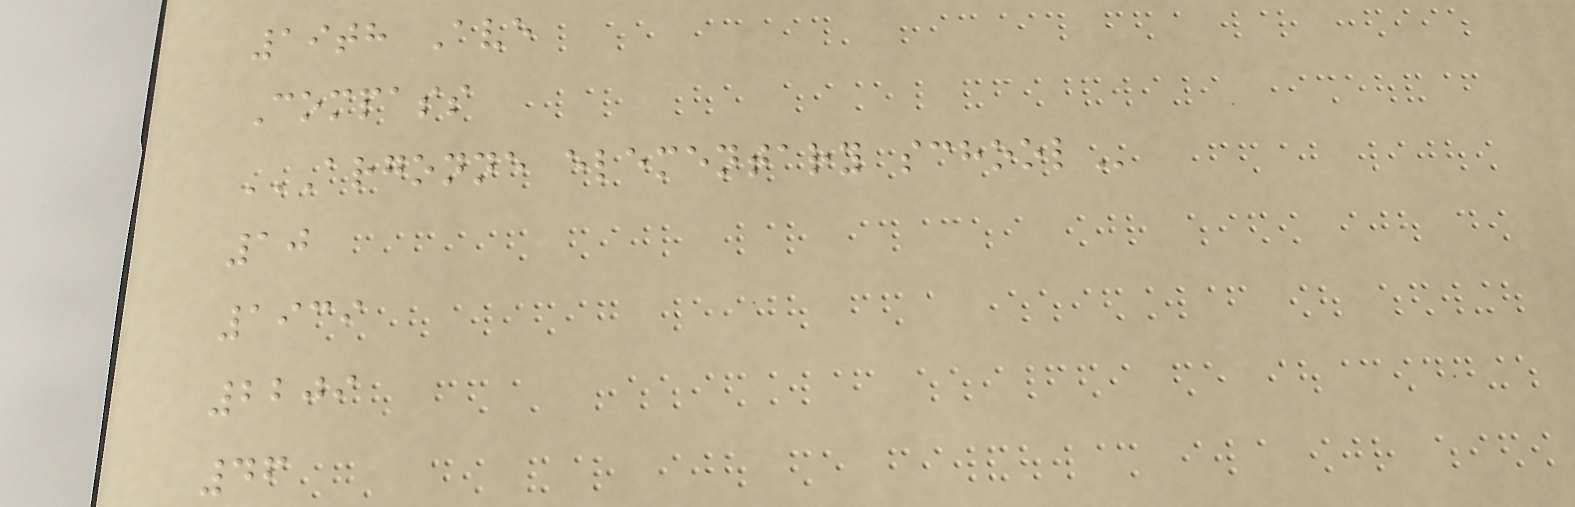19th Ave
Compass
ARGONNE ELEMENTARY SCHOOL
10
1939
2209
46
